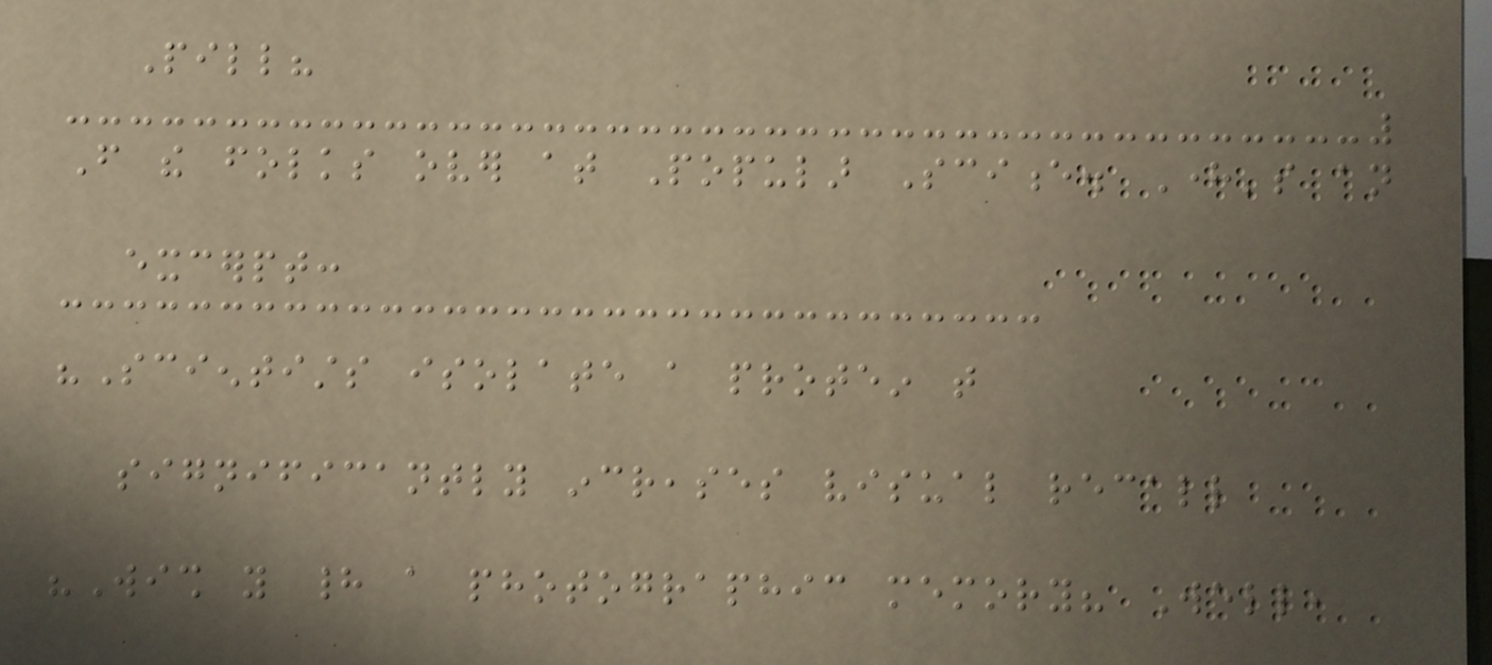Pill?
From the folks over at Popular Science. Here's an
excerpt:
"Scientists isolate a protein that
significantly increases visual recall
"Wish you had a photographic memory? Well,
